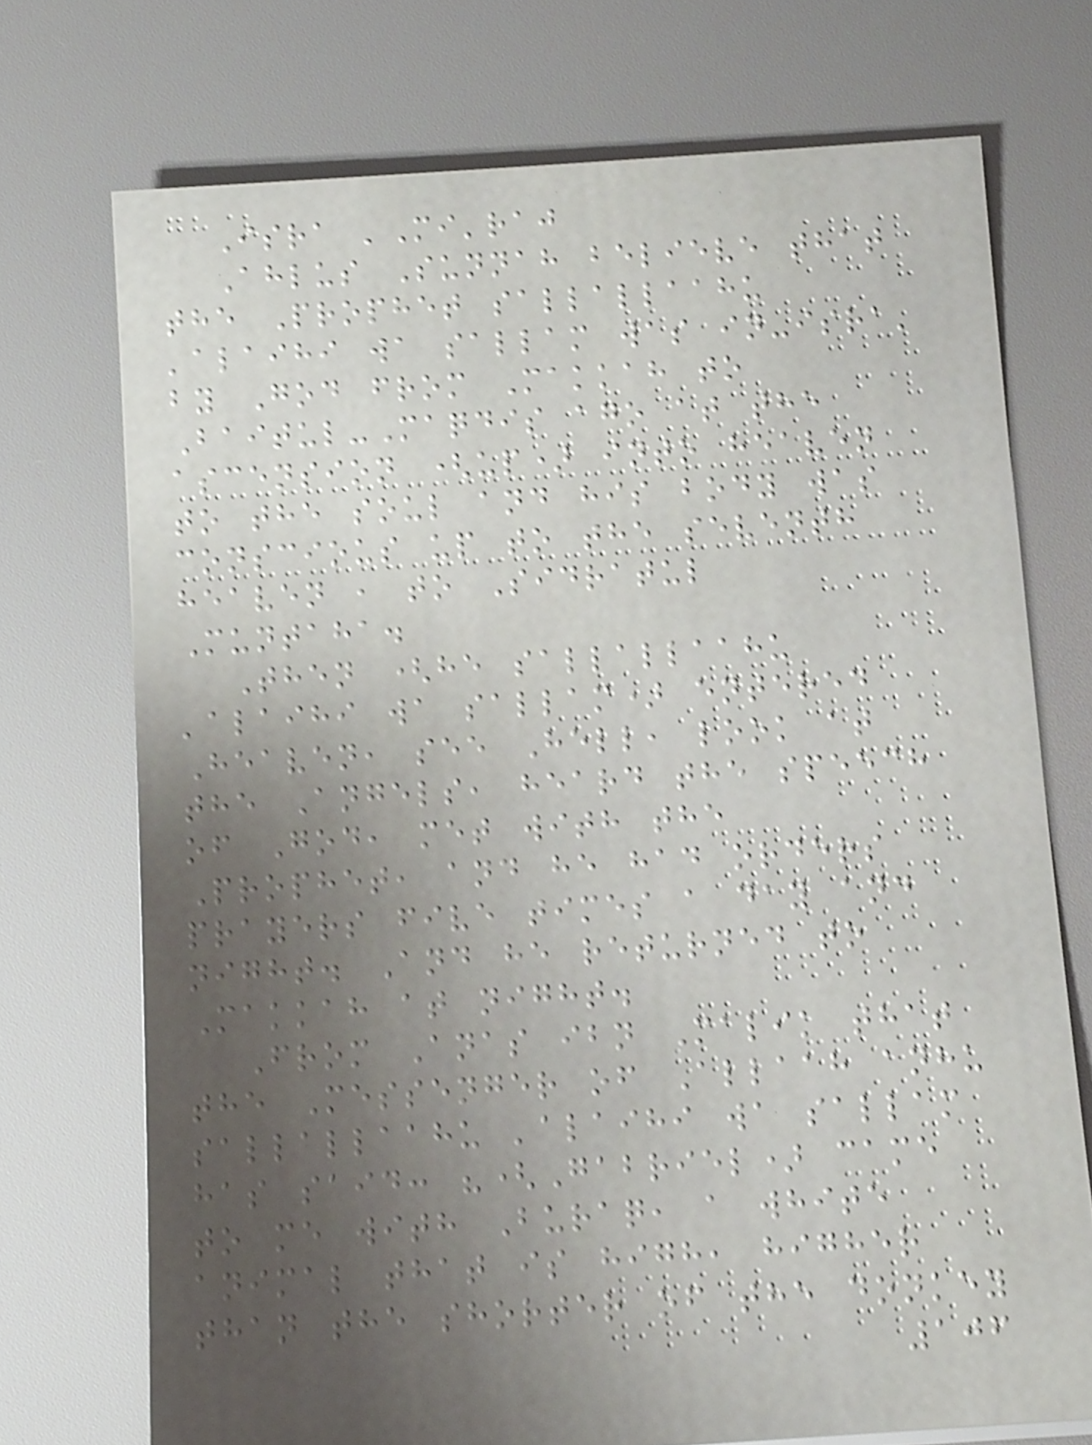Isra 'Mi'raj
Ahlus Sunnah believe that
the Prophet sallallaahu
'alaihi wa sallam was in-isra'
by God from Makkah to
Baitul-Maqdis ago at the
ascension (up) into heaven
to the soul and his body was
conscious up to the seventh
heaven , to Sidratul
Muntaha.
Then (he sallallaahu
'alaihi wa sallam) entered
Heaven, see Hell, look at
the Angels, heard the speech
of God, met with the
Prophet, and he had orders
prayers five times a day and
night. And he returned to
Makkah at night.
From Anas ibn Malik that
the Messenger of Allaah anhu
sallallaahu 'alaihi wa sallam
has said: "(Gabriel) came
to me with Buraq, a white
animal that is high, higher
than the shorter of the donkey
106
